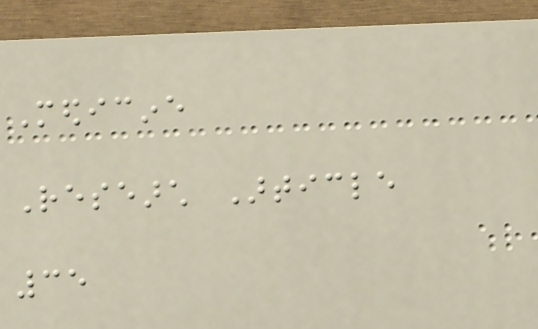Medicine
Research Article
35
